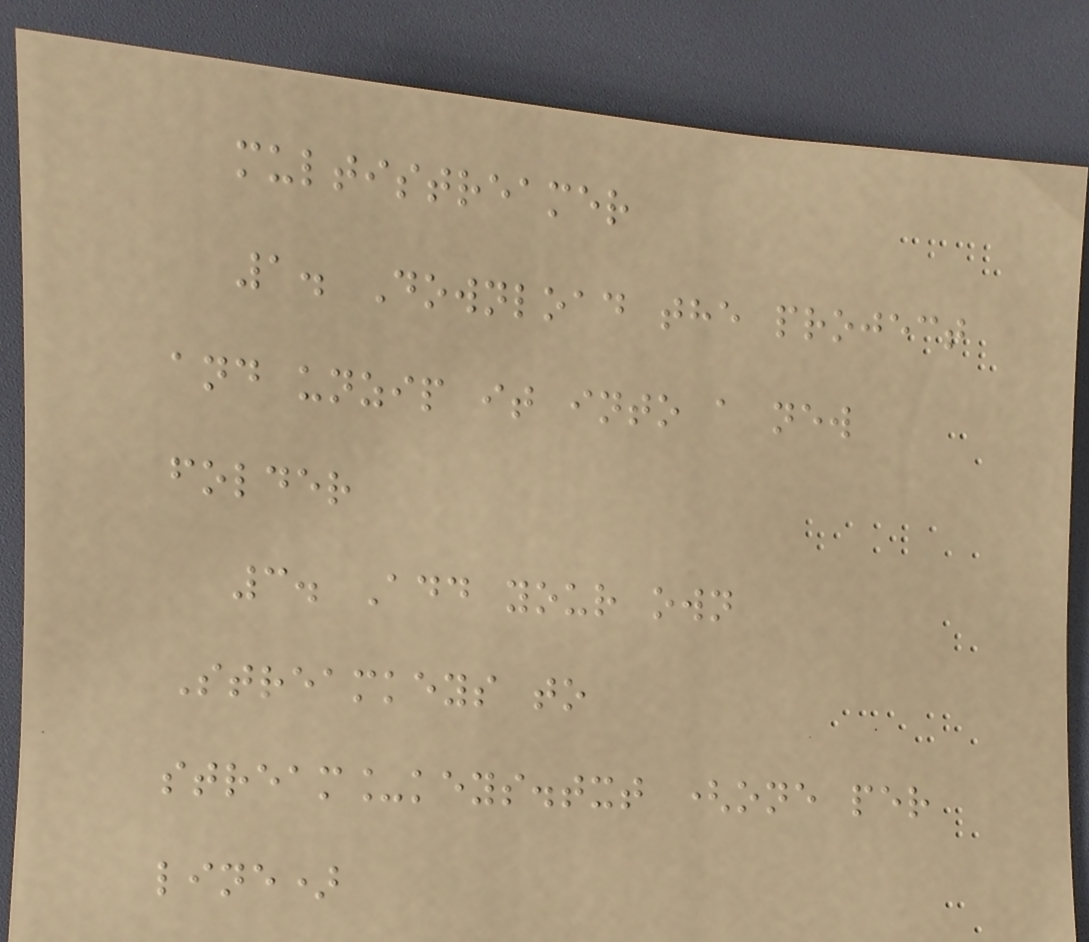multistreamer
1. Download the project
and unzip it into a new
folder
3. Add your own
Streamkeys to
stream_keys.txt (one per
line)
